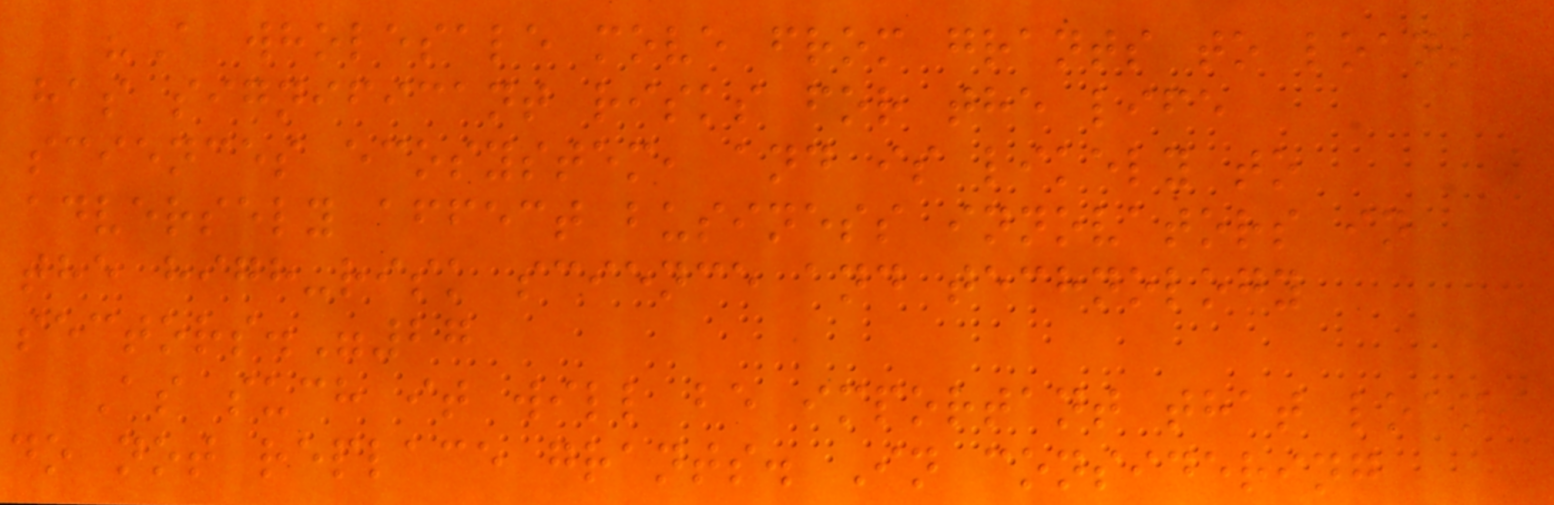"A wholesale move from grants to loans
has significant risks for the life
sciences ecosystem, and is likely to
adversely affect business innovators in
the high-risk science and technology
sectors."27
As such it will be important that loans
do not replace grants. In considering
